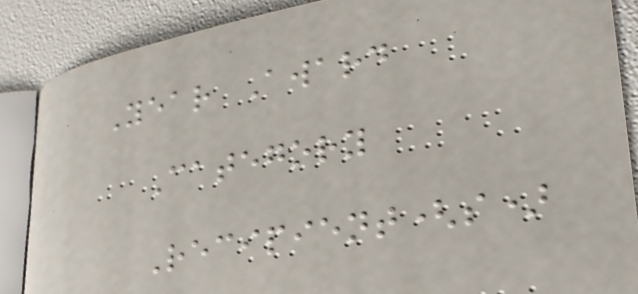Year Award
Category
Recipient(s)
